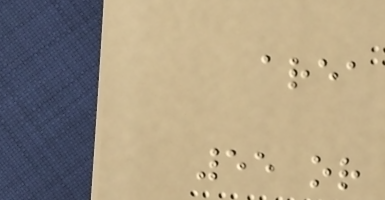area
55 or
